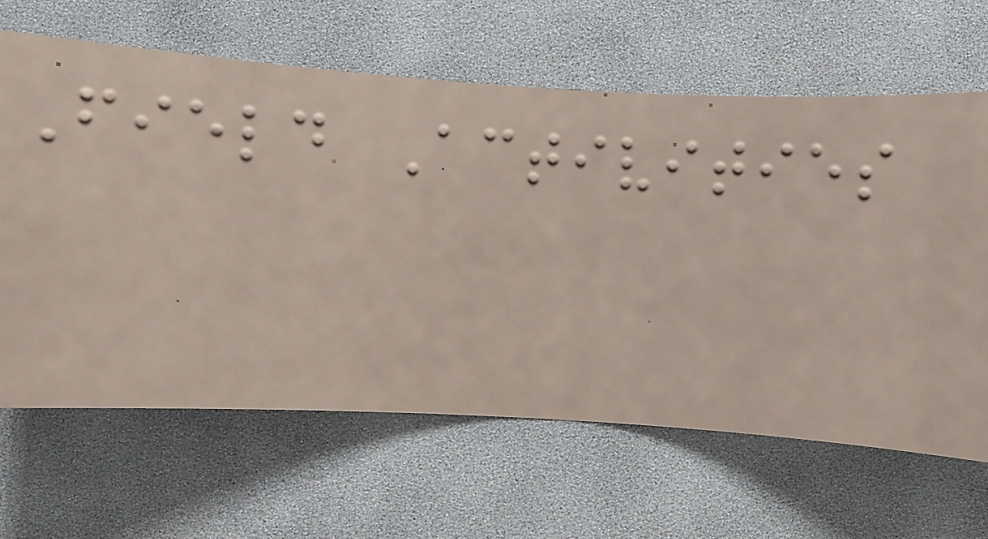Field Activities
